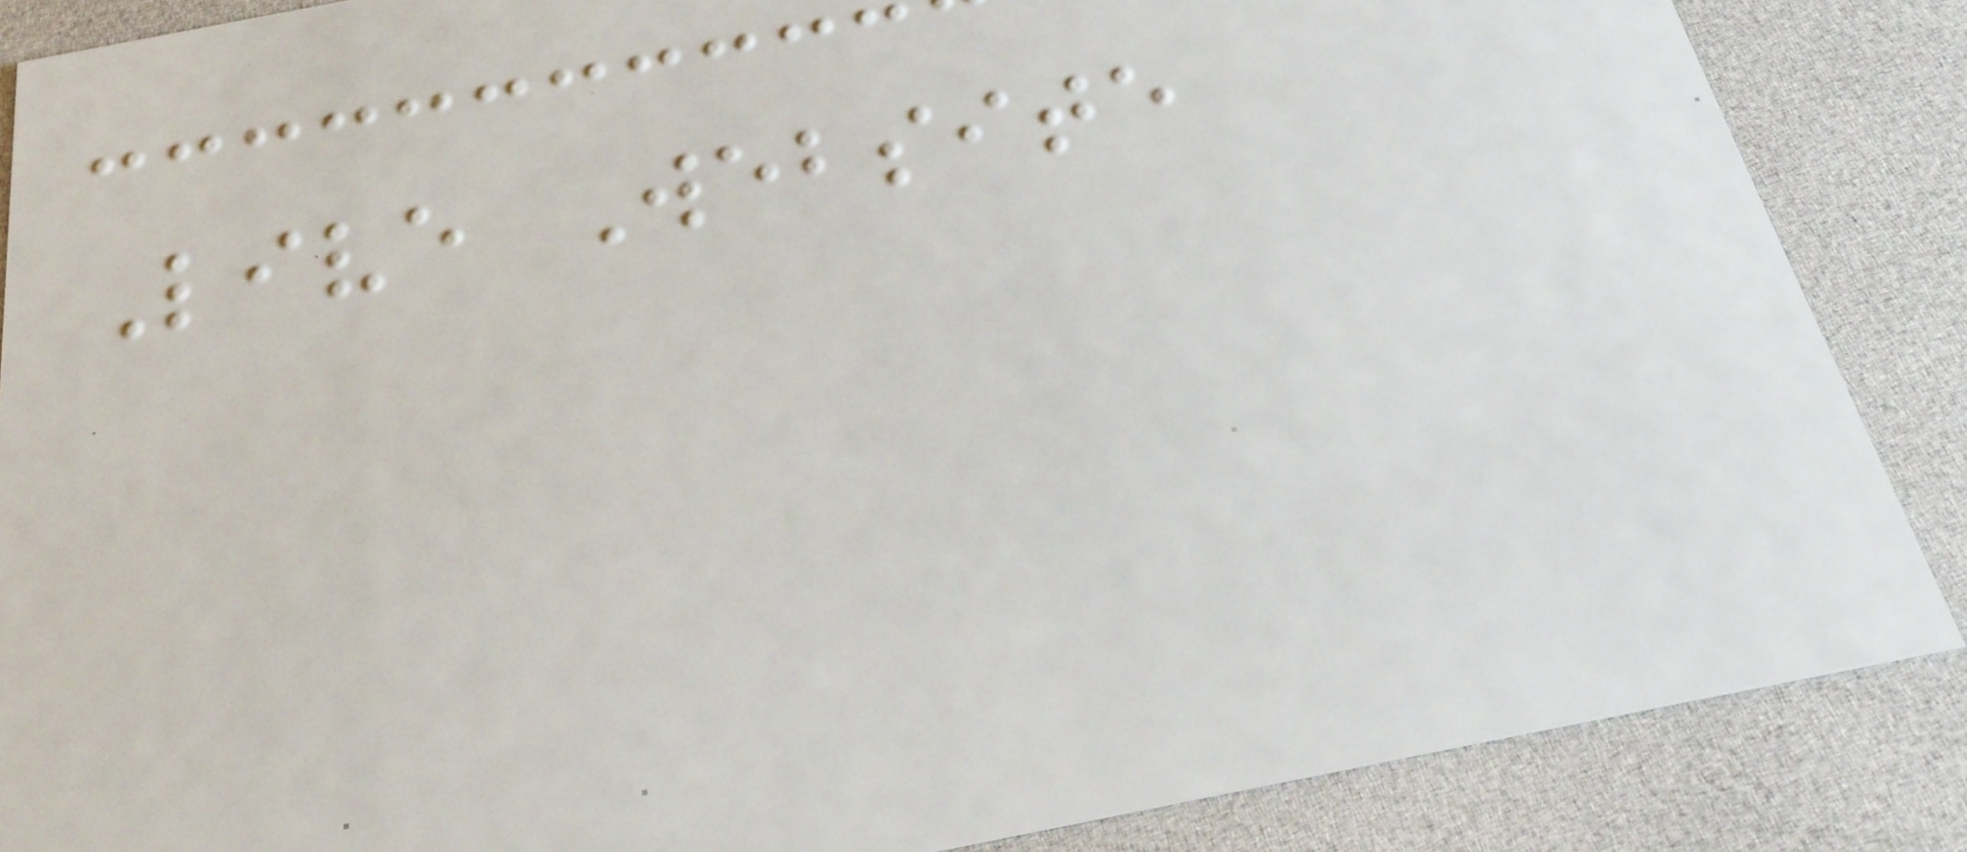Live Website
